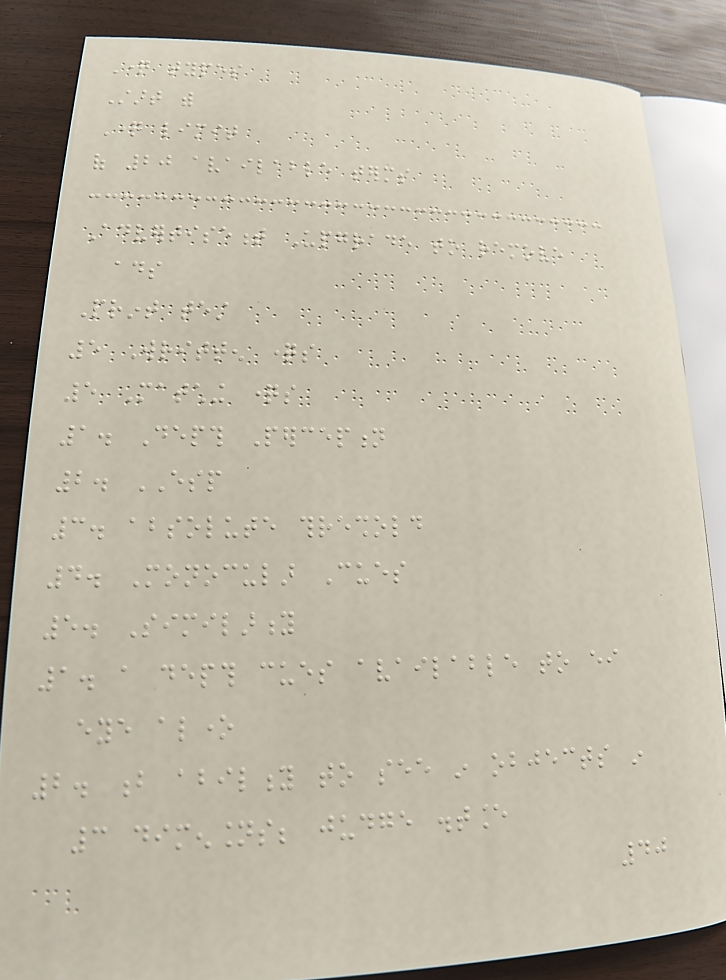Question types
Start with
Question limit
of 20 available terms
Advertisement Upgrade to remove
ads
Print test
5 Written questions
5 Matching questions
1. Depth Perception
2. ESP
3. absolute threshold
4. Monocular Cues
5. Similarity
1. a depth cues available to either
eye alone
2. b ability to see in objects in
3 dimensions; judge distance
40
